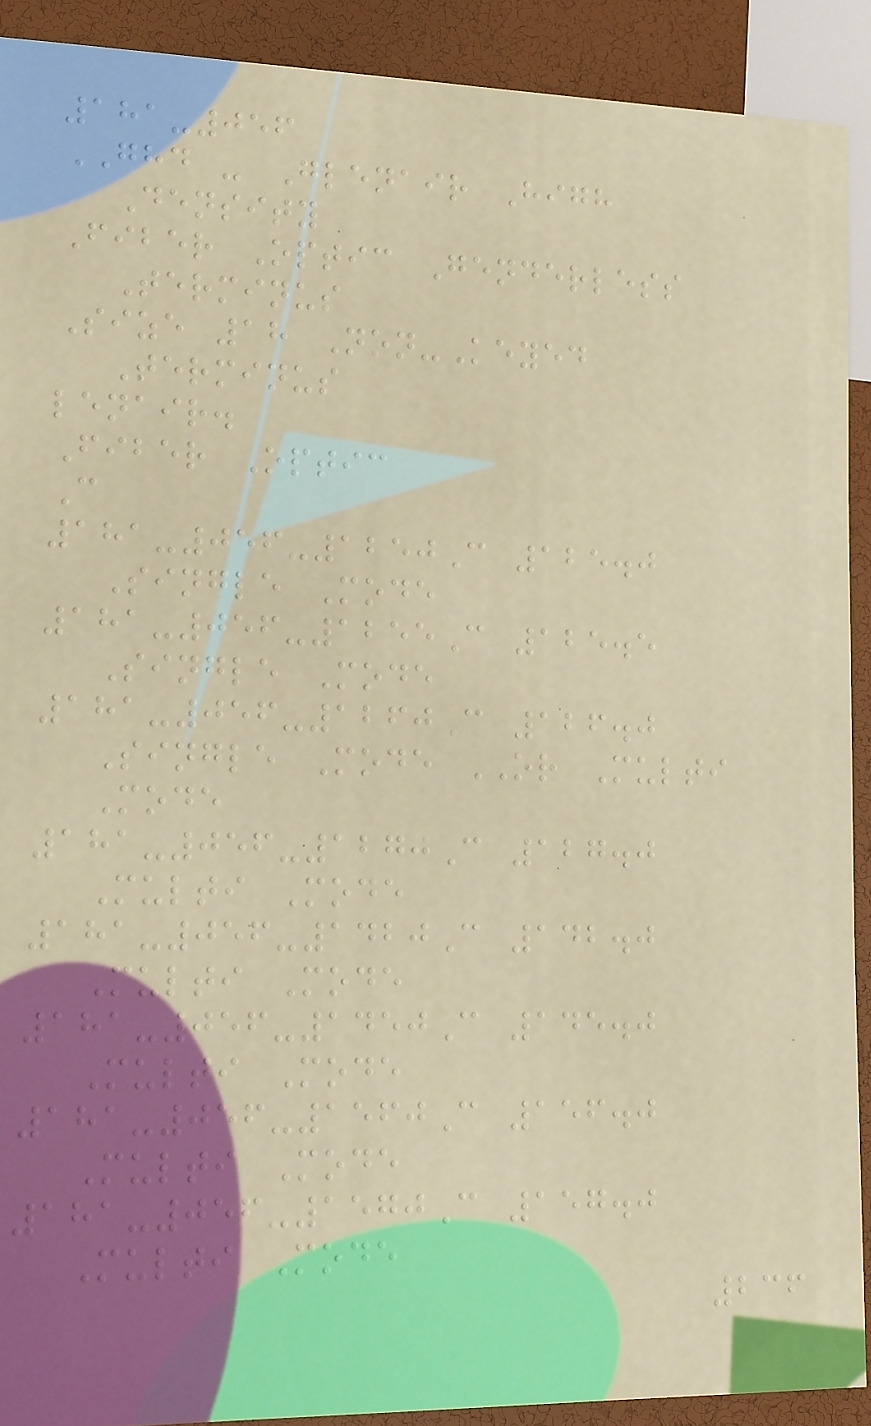181-056
GHD - Glenair High
Density
Fiber Optic Genderless
Terminus
Size 18 Non-Keyed
Terminus
lenair.
Fiber Optic
C
181-056-1250C 125.0
Single Mode
181-056-1255C 125.5
Single Mode
181-056-1260C 126.0
Single Mode OR Multi
Mode
181-056-1270C 127.0
Multi Mode
181-056-1420C 142.0
Multi Mode
181-056-1450C 145.0
Multi Mode
181-056-1560C 156.0
Multi Mode
181-056-1570C 157.0
Multi Mode
236
